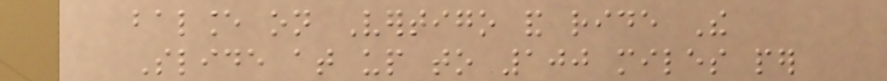balance on Vertigo and ride The
Slide at up to 100 miles per
